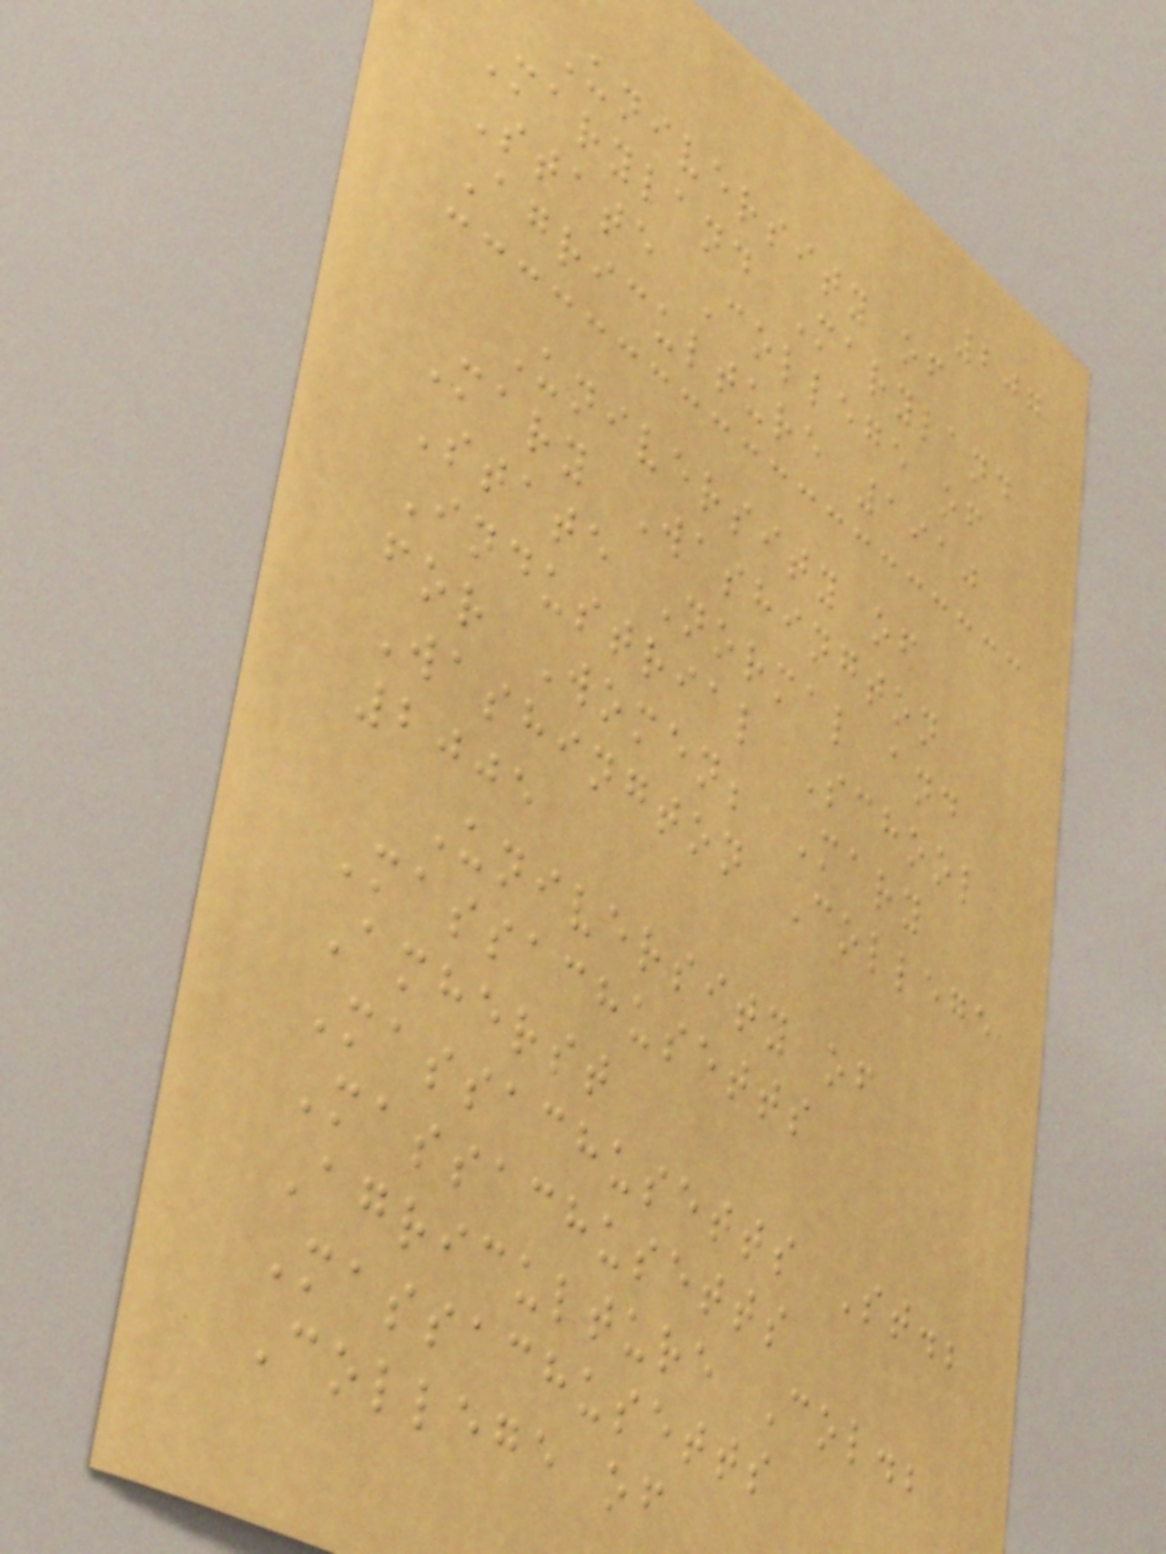207
University of
Maryland Maryland
State College of
Agriculture 1910
University of
Mary Washington
State Normal and
Industrial School
for Women; Mary
Washington College
2005
University of
Massachusetts
Amherst
Massachusetts St.;
Massachusetts
Agriculture Col.;
Massachusetts
College of
